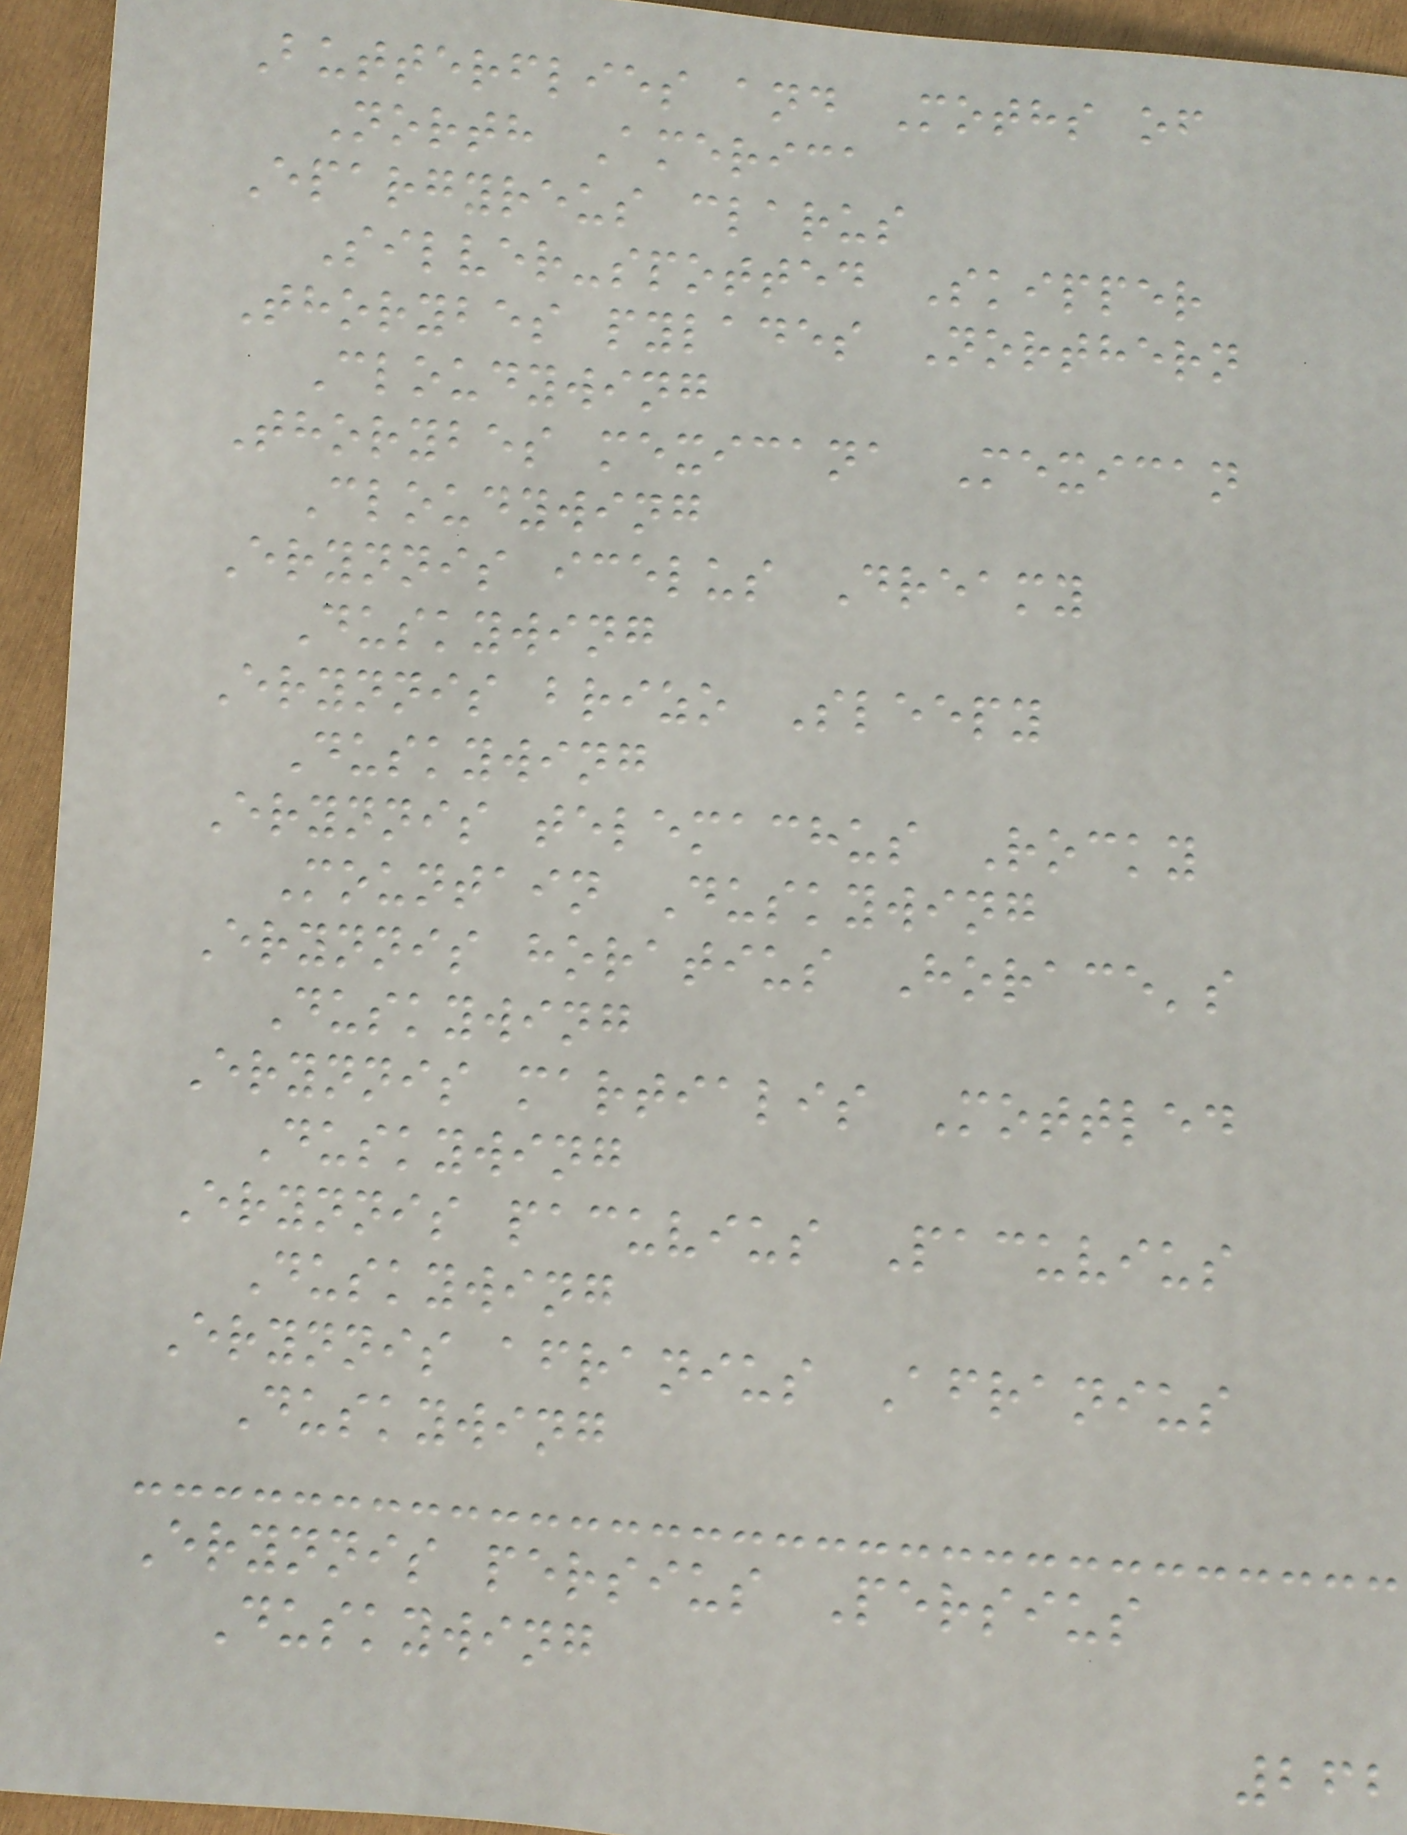Butterflies and Moths of
North America
Epargyreus clarus
Silver-spotted Skipper
Thorybes pylades Northern
Cloudywing
Thorybes mexicana Mexican
Cloudywing
Erynnis icelus Dreamy
Duskywing
Erynnis brizo Sleepy
Duskywing
Erynnis telemachus Rocky
Mountain Duskywing
Erynnis horatius Horace's
Duskywing
Erynnis martialis Mottled
Duskywing
Erynnis pacuvius Pacuvius
Duskywing
Erynnis afranius Afranius
Duskywing
Erynnis persius Persius
Duskywing
262
